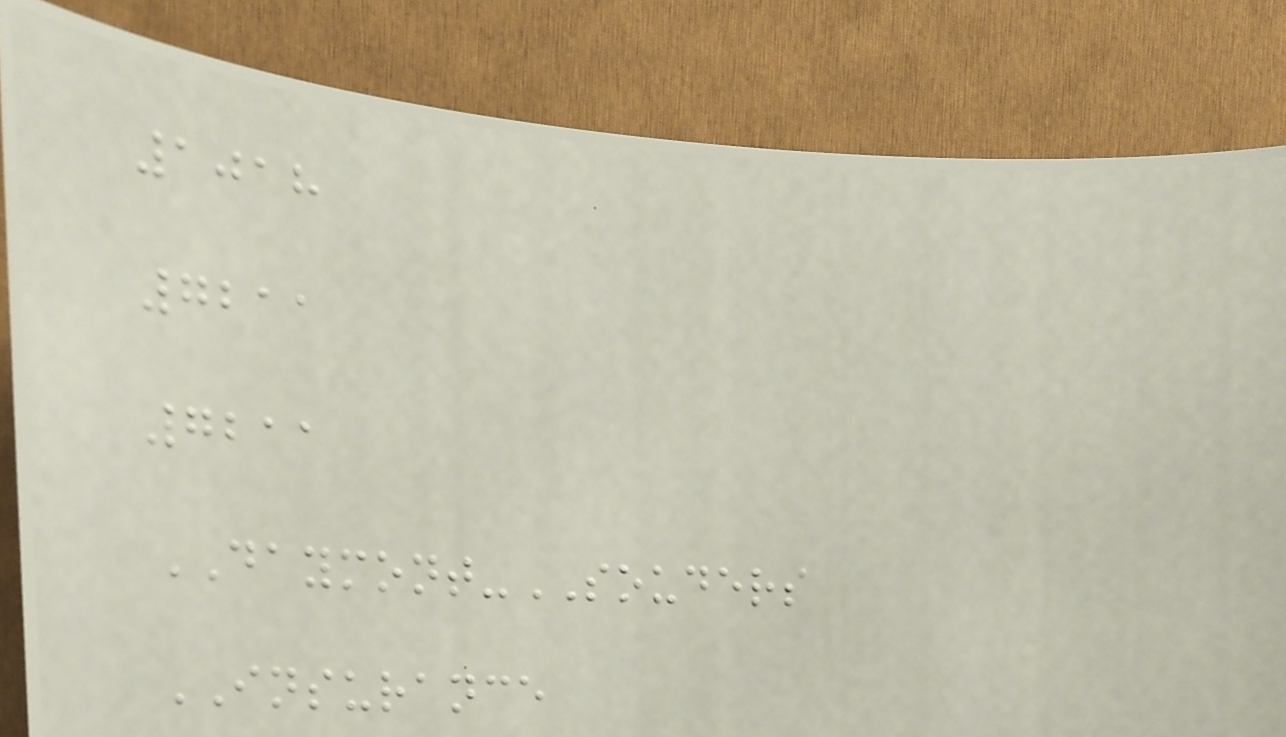1018
7211
7211
DAYMONT-SOUDERS
INSURANCE
